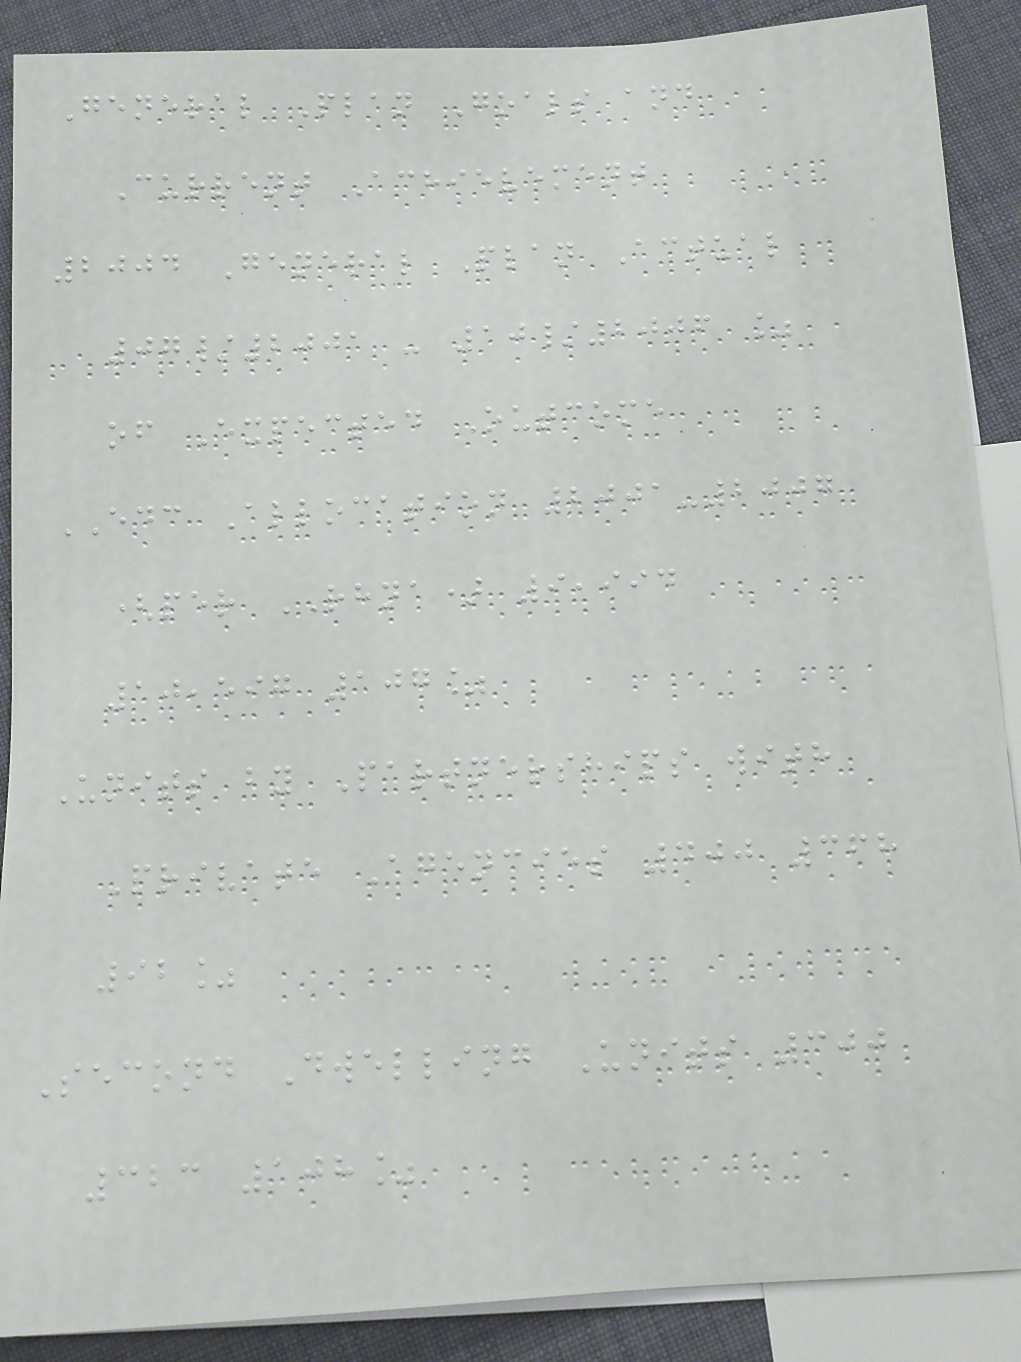General Plan Goals and
Current Achievement
2004 General Plan Actual
07/2001 - 10/2006 %
of Expected Outcome
EDC Allocation 2001-2007
(per RHNA) 9,994
10,597 107%
Units by Partnerships with
Private Agencies 400 368
92%
Second Dwelling Units 300
323 108%
